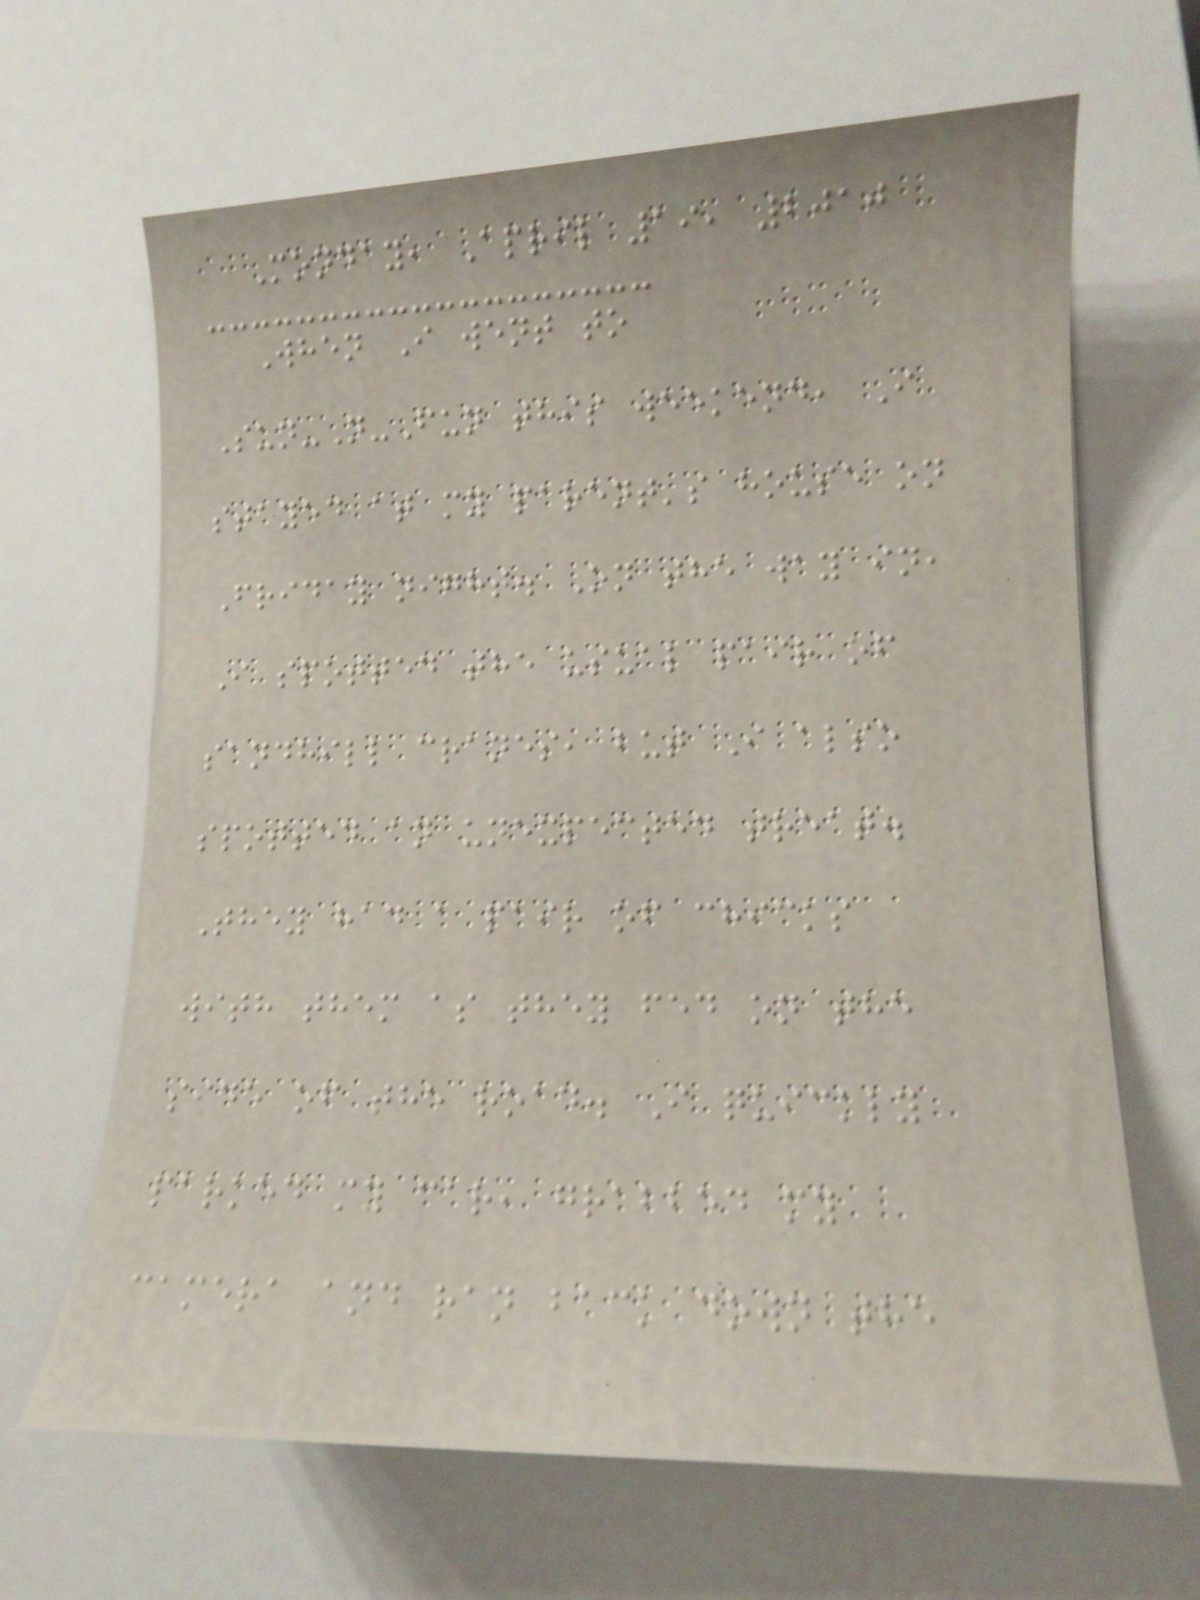Monday, April 19, 2010
When I went to
Sun-N-Fun this weekend, I
stayed at my parent's house on
Friday night. On the way in,
I spotted the usual pair of
sandhill cranes, but I also
spotted an unexpected treat.
They had a pair of chicks
with them as they fed on the
side of the road. I quickly
parked my car, grabbed my
camera and ran back down the
